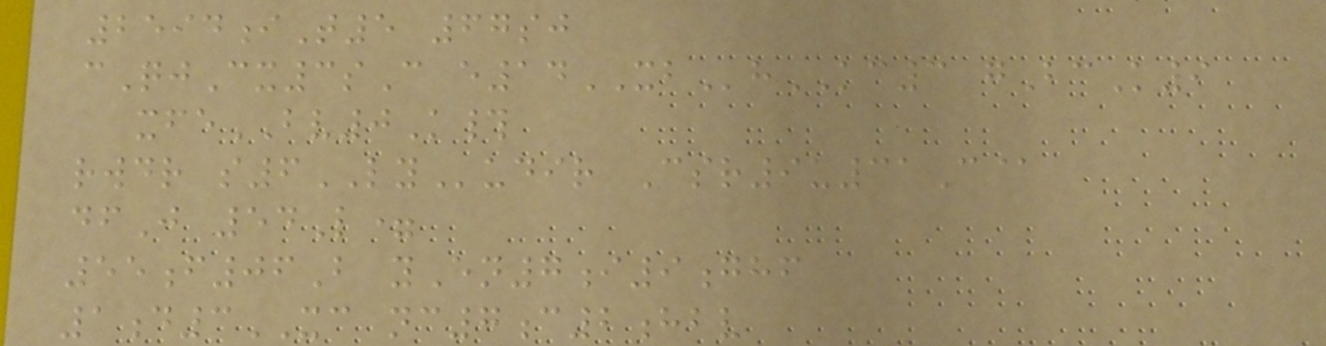2594iT5 67sj
cQjCx3sC e14XBhKC3 gBcK9
xfeBV0K#
rwdr s6LYudir Csr9u31C@
dfJ 54L=
55f06B yEn7i9ghf
1d3XC nc7c2hbv
